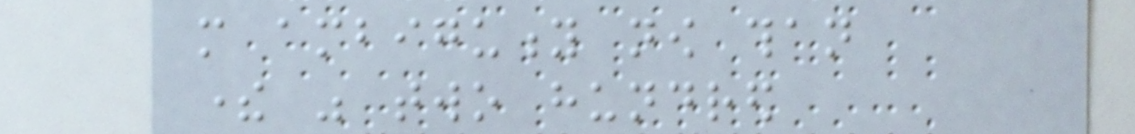more ambiguity now than
there was two hundred
